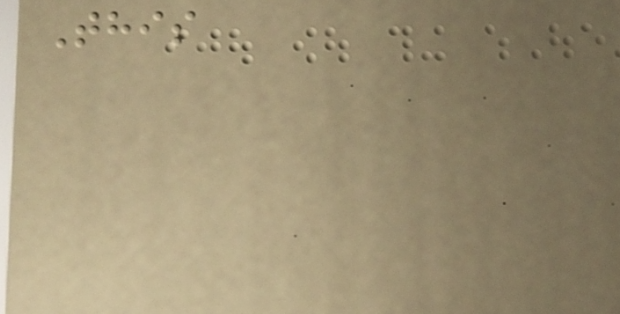This
